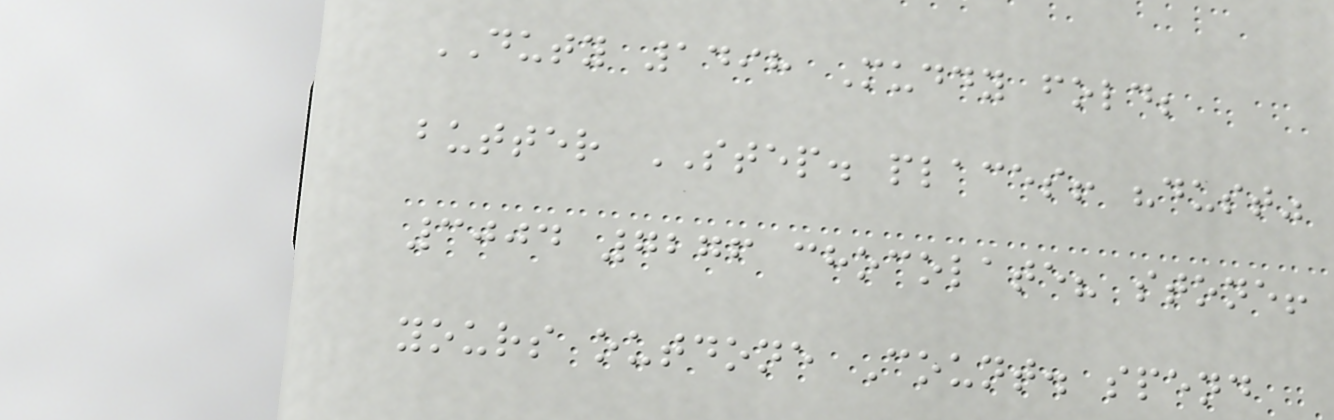DUTY 1498 Muddy fold;
butter STEP. places! "dust"
3004 7276 chocolate? stone!
yours outdone Count. spend
